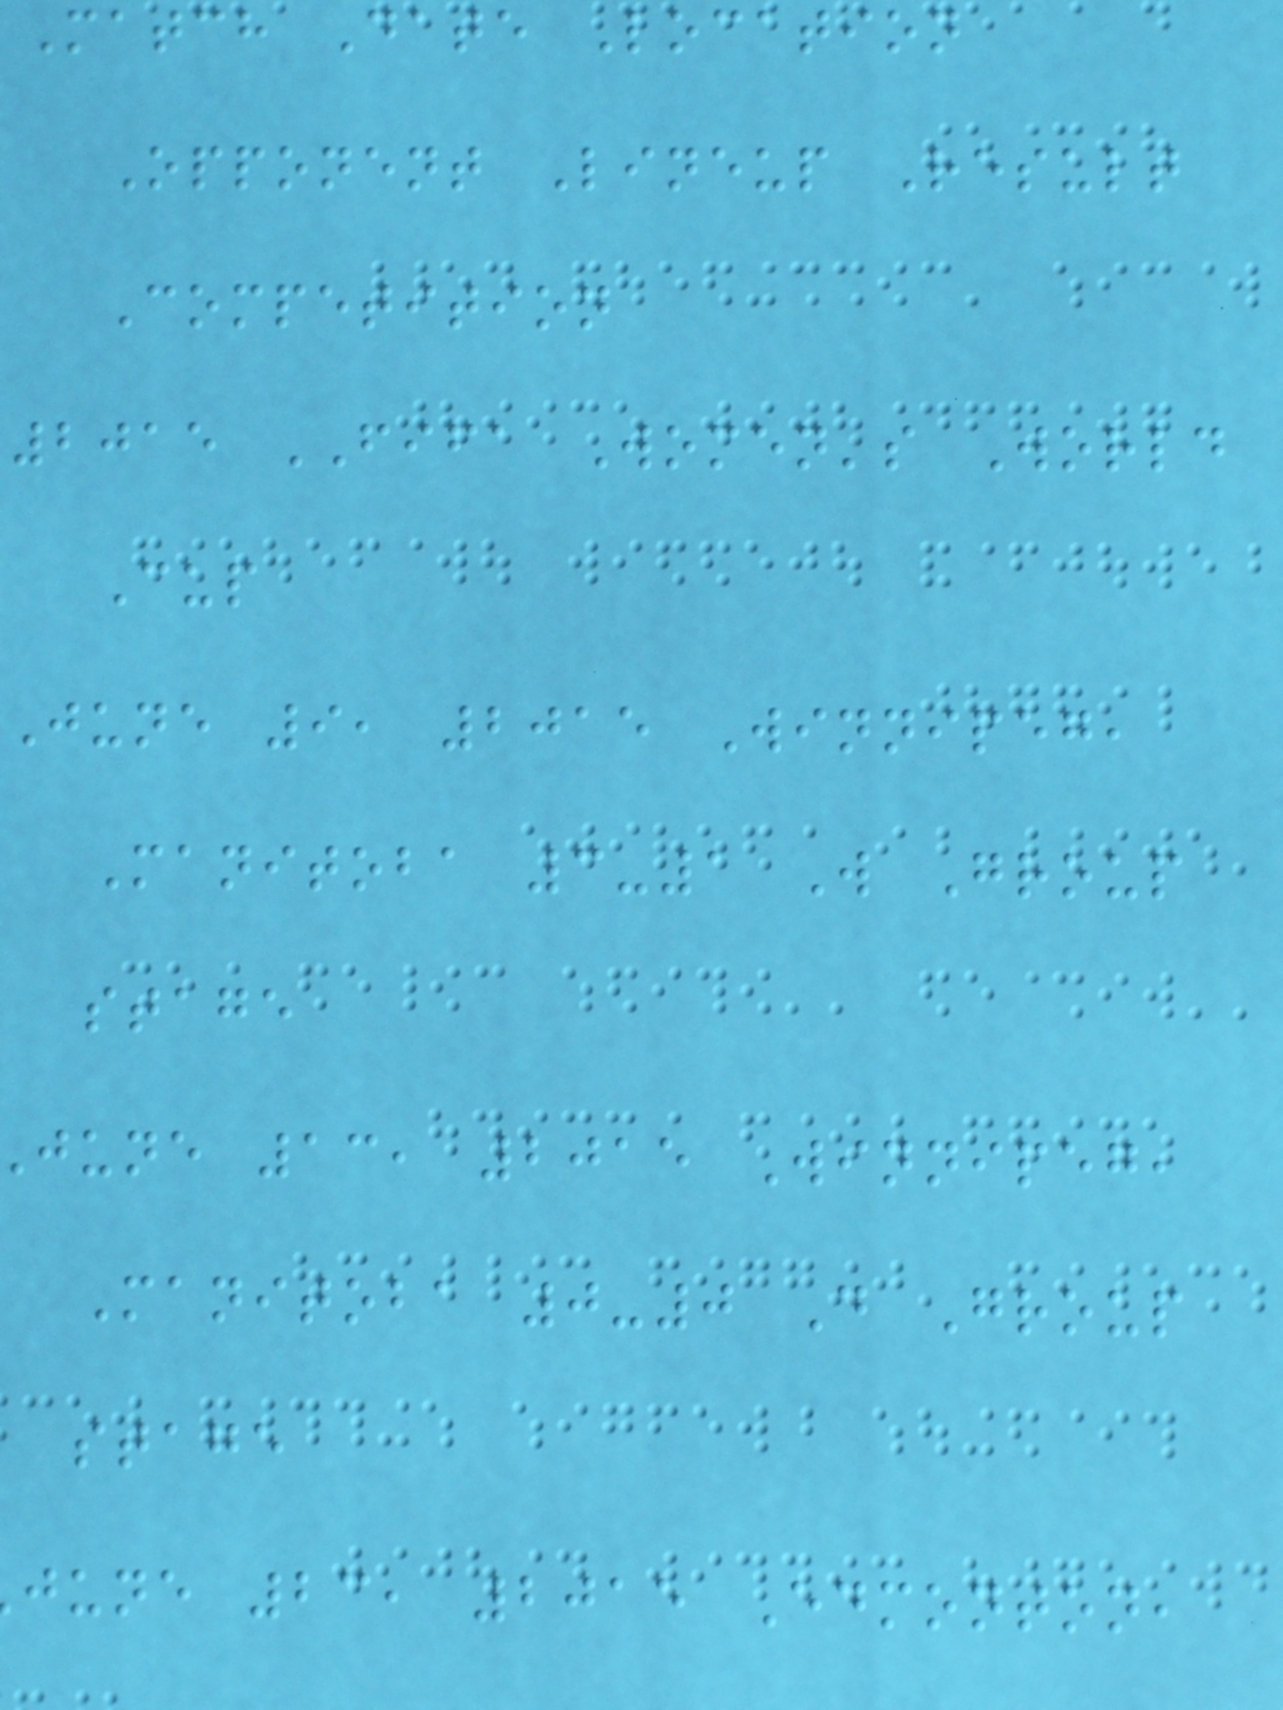Match Date Location
Opponent Lineup Result
Competition
2015 FIFA Women's World
Cup
June 9, 2015 Winnipeg,
Manitoba 3-1 W Group
stage
june 13, 2015 Winnipeg,
Manitoba 0-0 D Group
stage
june 23, 2015 Edmonton,
